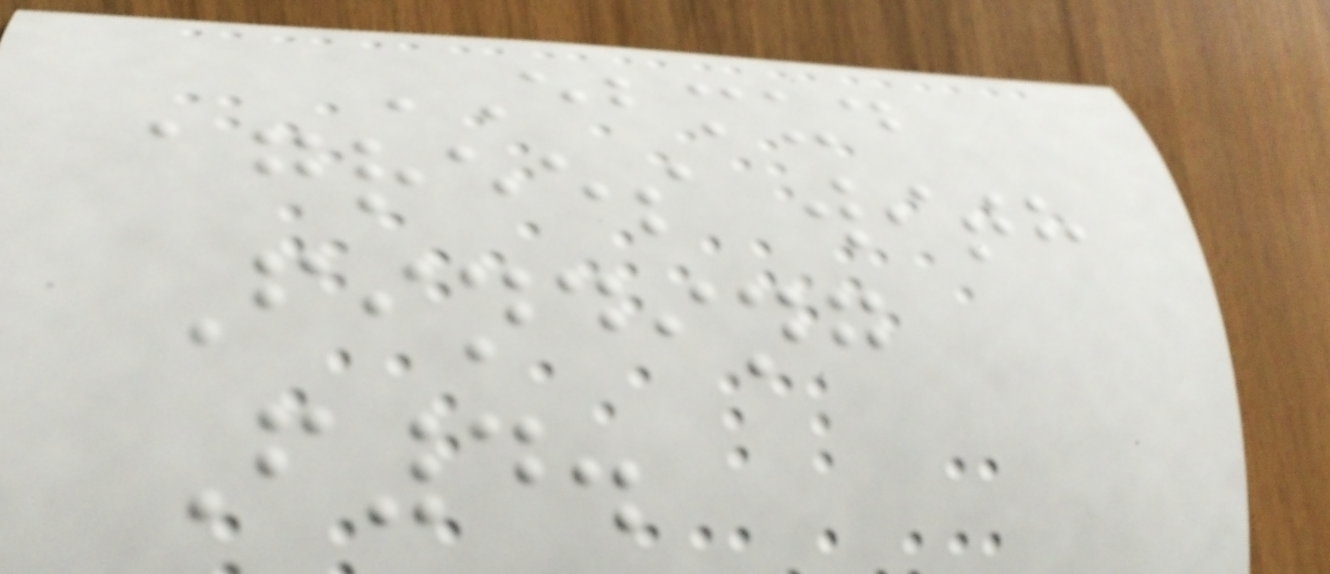EBMUD
agrees with
Finding
F4.
